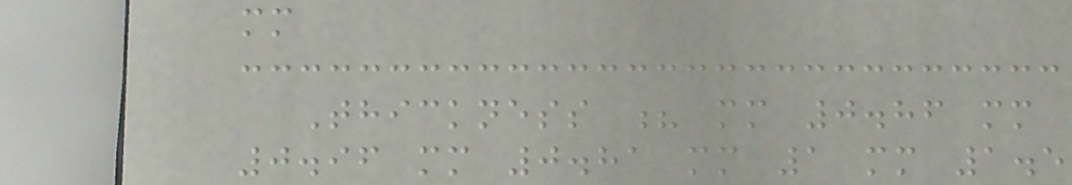mm
Thickness ? mm 0.86 mm
0.96 mm 0.81 mm 1 mm 1.5
